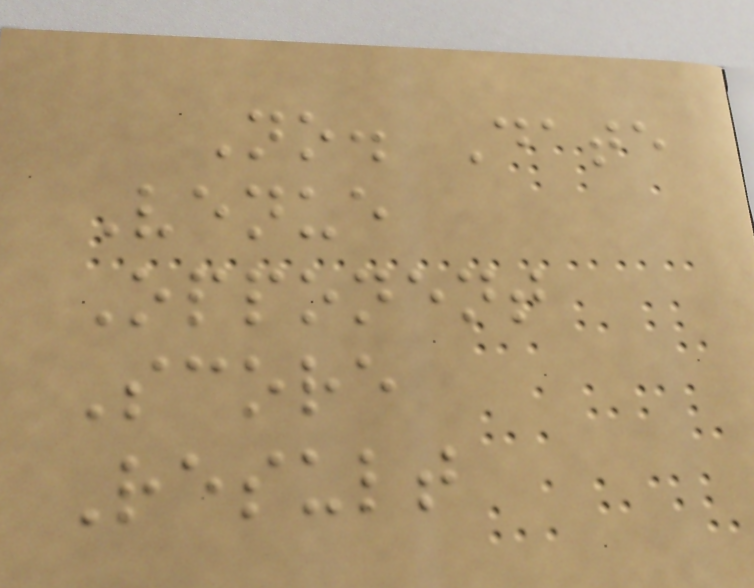No. Date
Venue
Opponent
Score
Result
